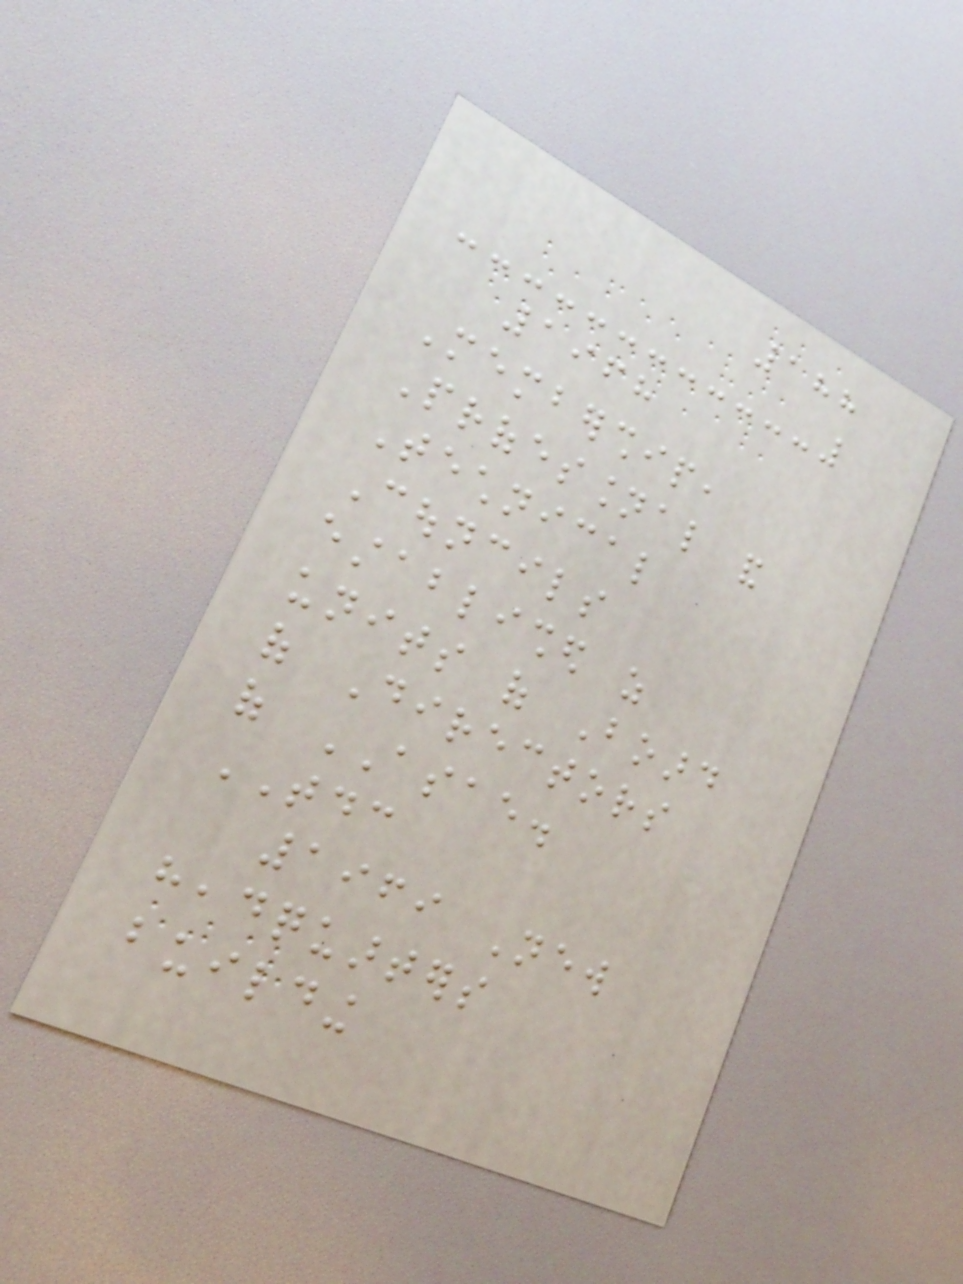188
1968
Membership,
Professional and
Technical
Councils
established as
units of Board
of Directors
of ASAE.
TDC
1969 New
headquarters
building
